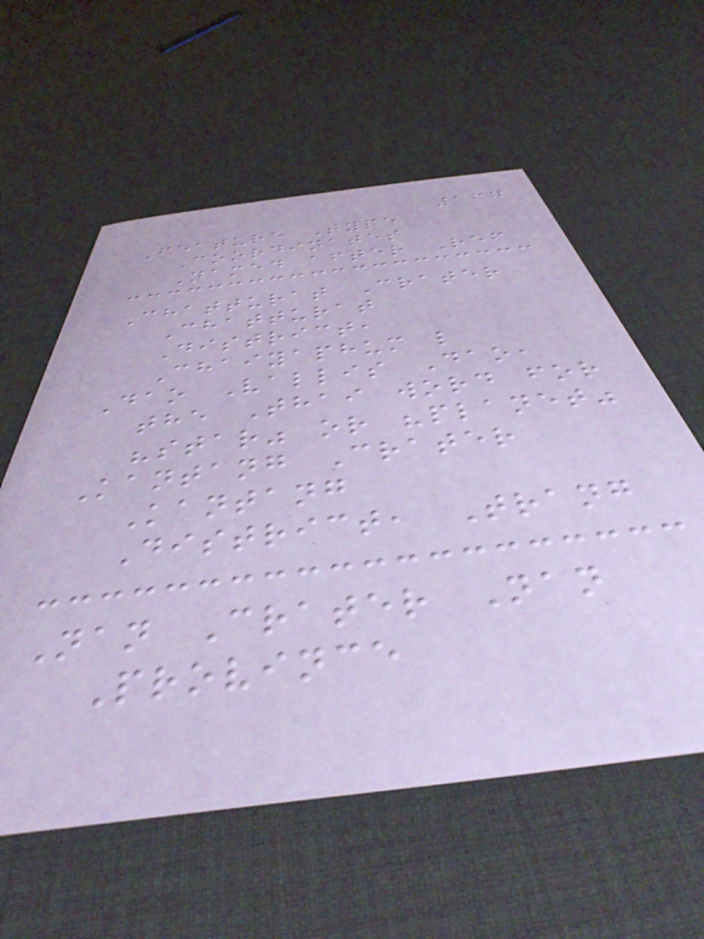167
Feature Type
Coordinates
Named after Ref
Chatturat Crater
Chatturat
District,
Chaiyaphum l
Dao Vallis Dao,
the Thai word for
"star" or "planet"
Kantang Crater
Kantang
District, Trang
Nan Crater Nan
Province
